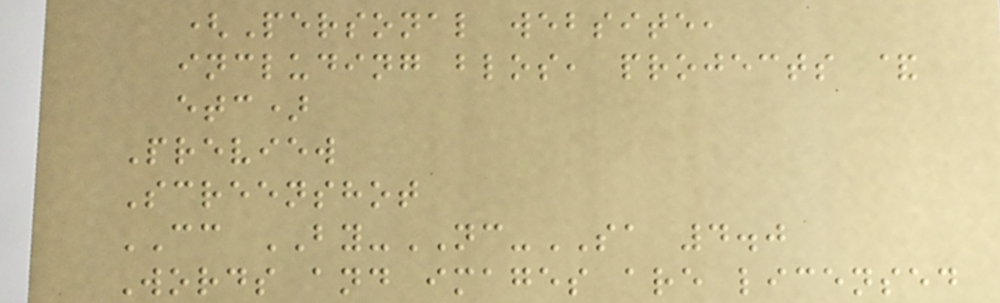(Personal website,
including blos, projects &
etc)
Preview
Screenshot
CC BY-NC-SA 4.0
Words and images are licensed
